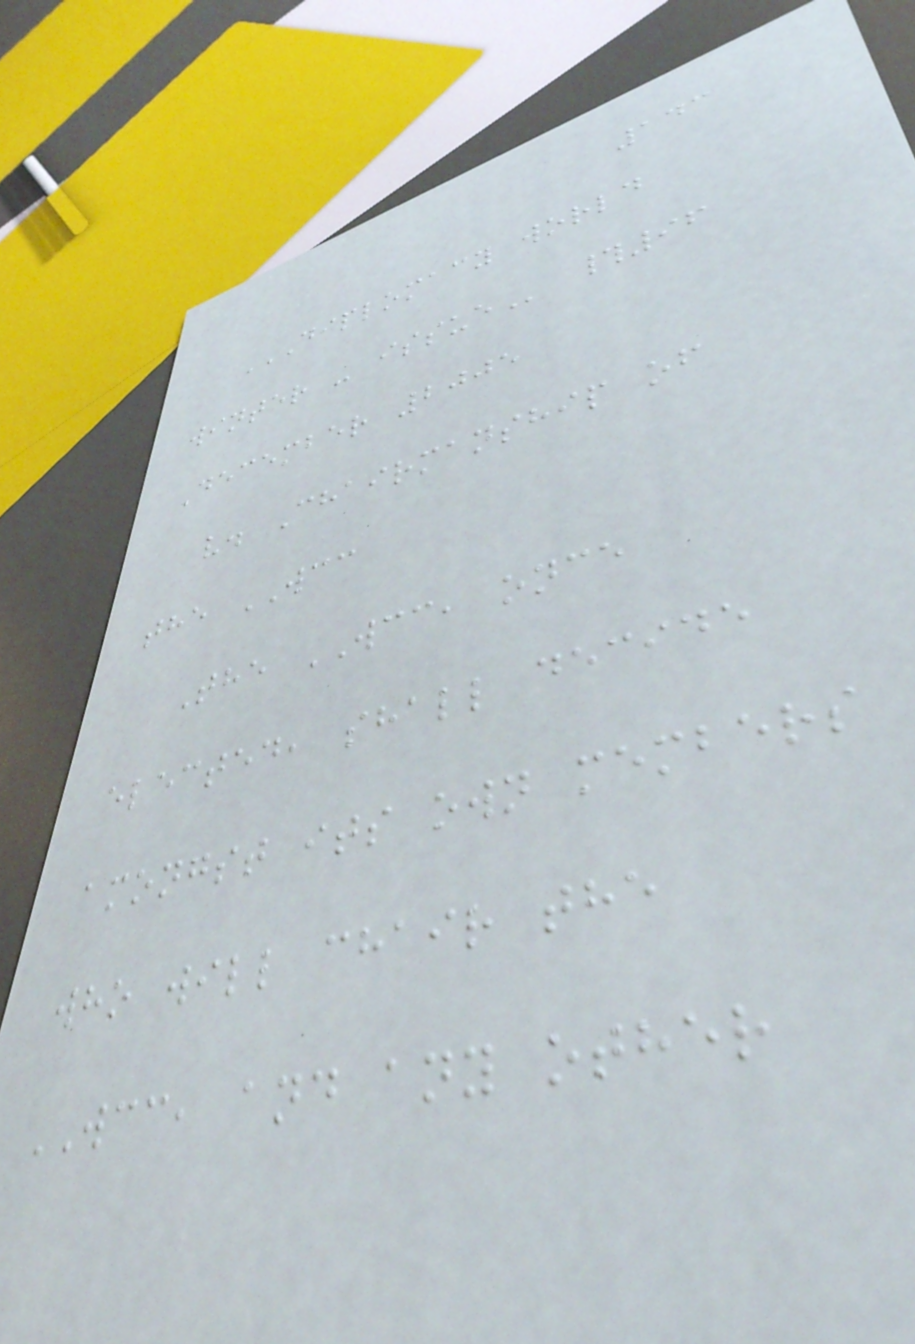143
DIPLOMACY WORLD
WINTER - ISSUE #96
December 2005
v. Chairmanship of
the WCC
The WCC, once
elected, shall decide
amongst its own members
who will chair the
WCC, and any other
